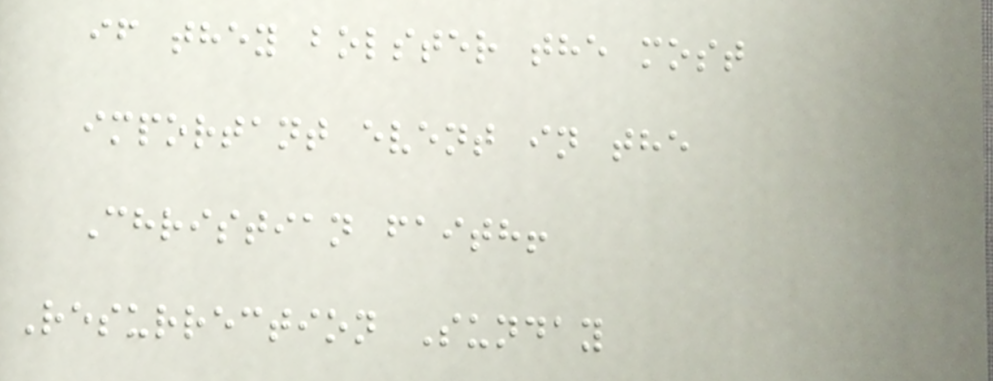if they bolster the most
important event in the
Christian faith!
Resurrection Sunday
